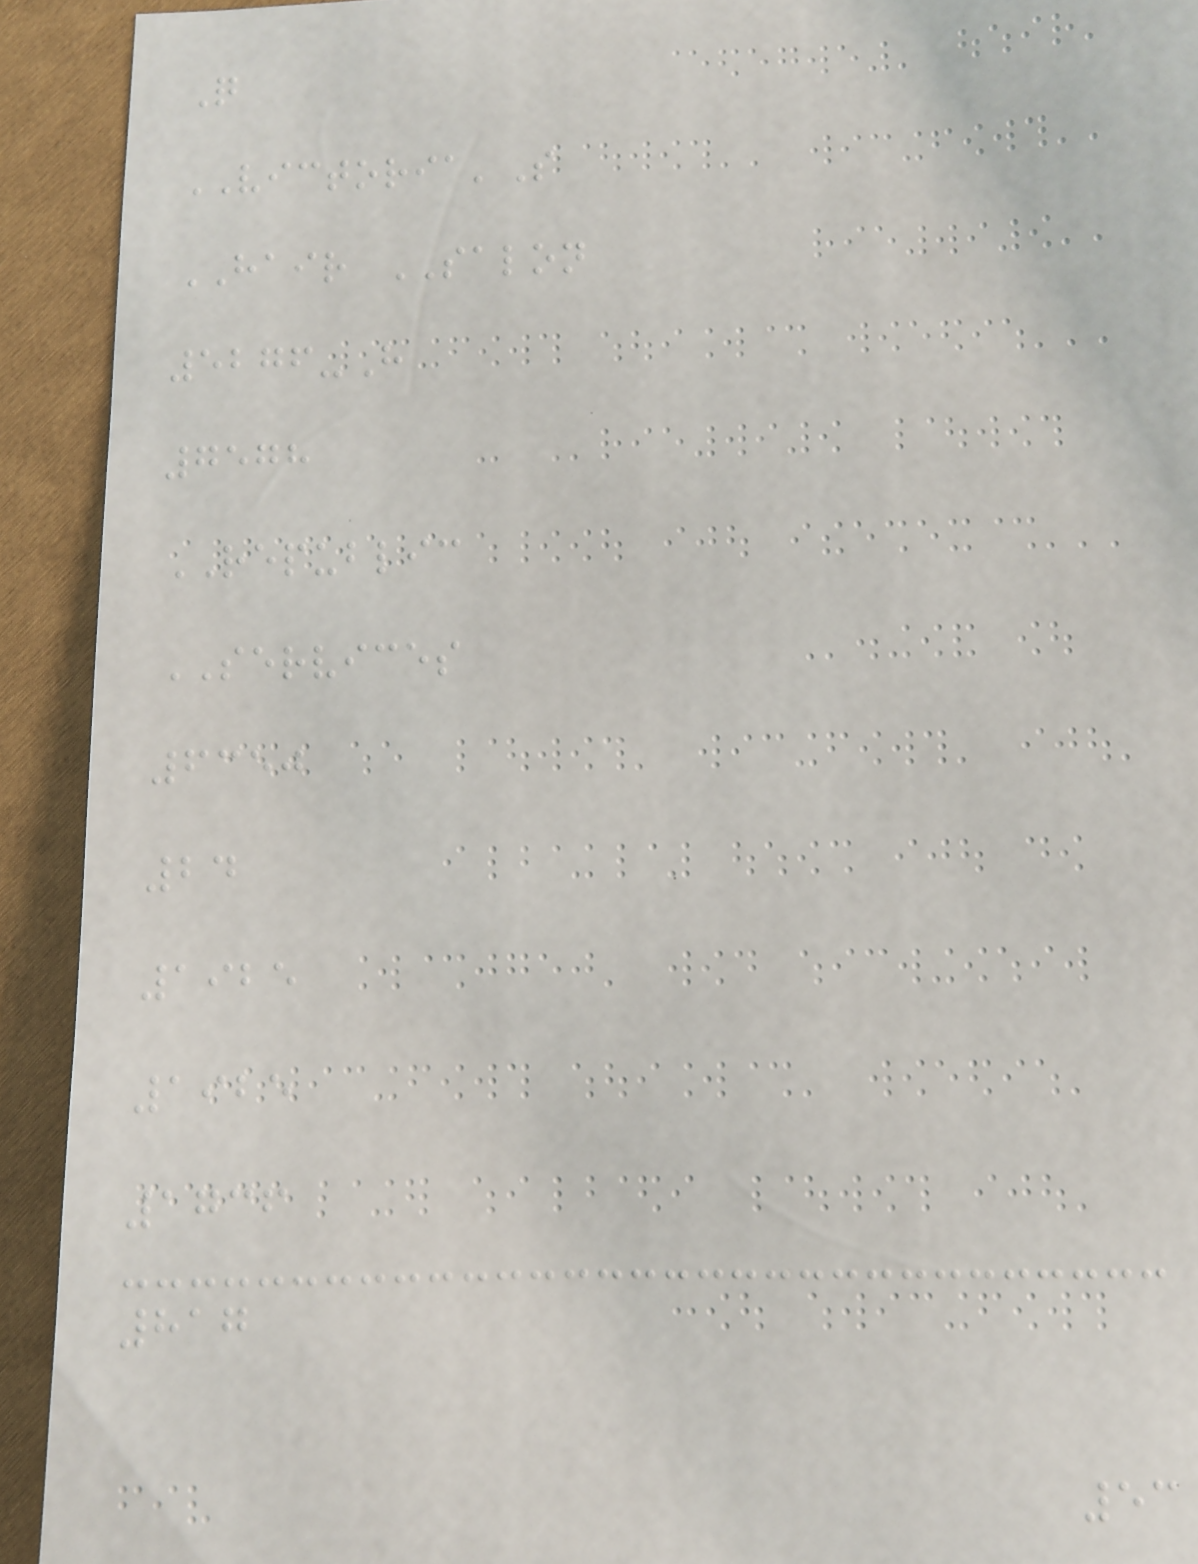Q
VICTORIA'S
HAIR SALON
5276-H
7578
REPUBLIC
SERVICES
6350
24
1925
1925
1736
817
53
